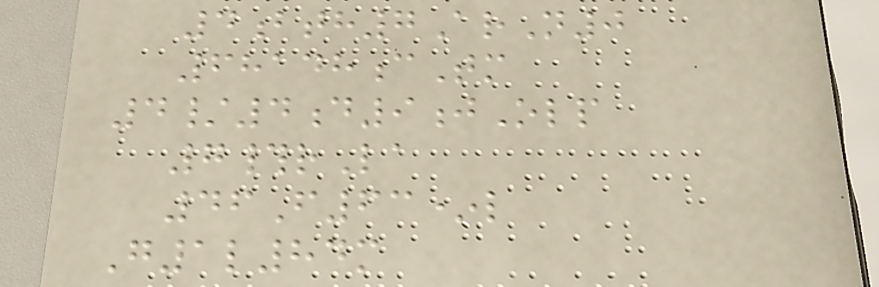4bth7ArN0
68148cTm
4/4d9jOlp
7#rLa
46F63*l
G1l84m
